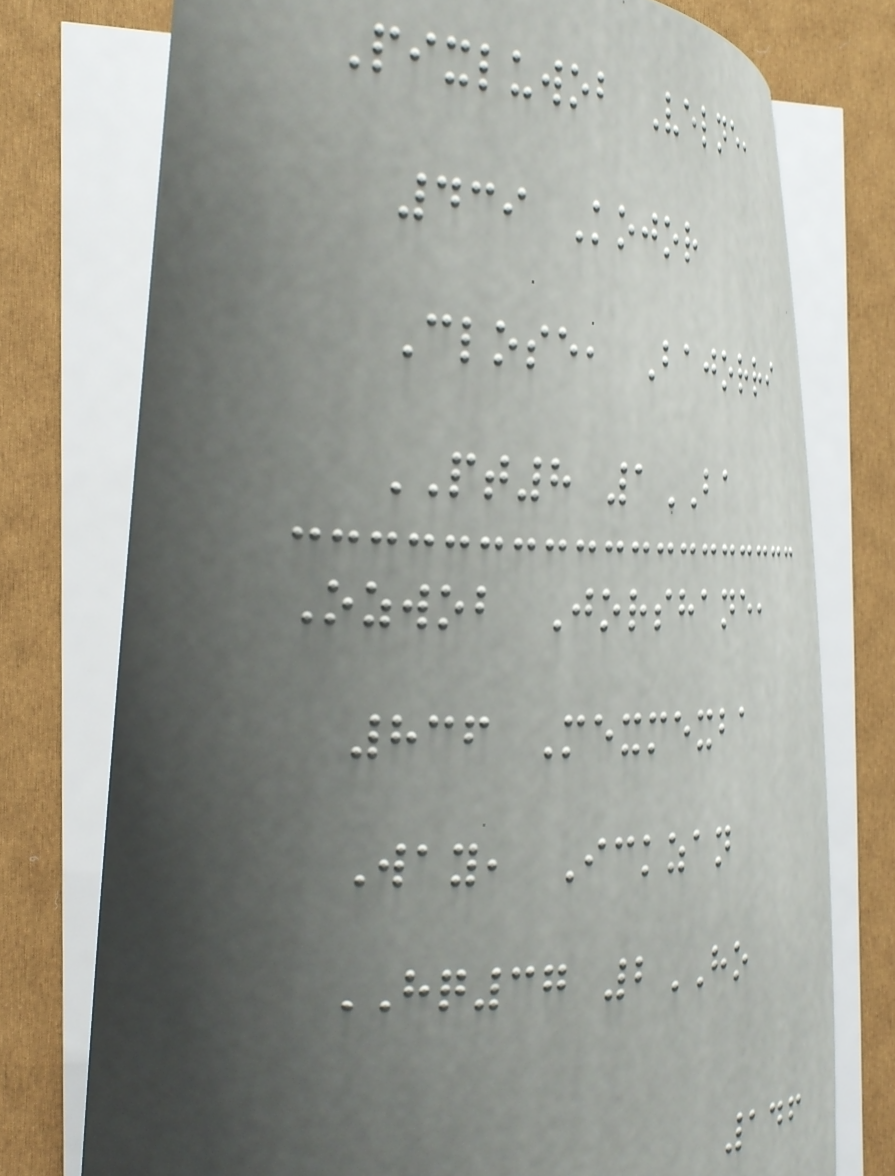Pixluwob Velne,
439 Kojor
Close, Bajorri
PT8 1BA
Ozwob Jorshane,
836 Mexmexba
Way, Ickzan
HQ37 2HO
146
